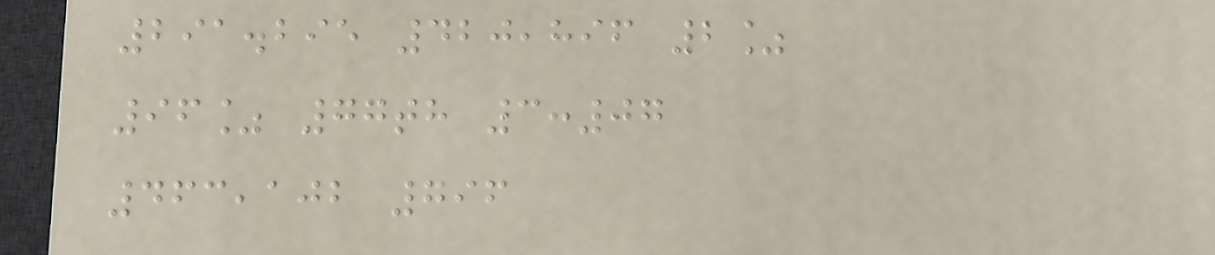291.295 420,896 2%
96% 77th 3:07
463,102 796
